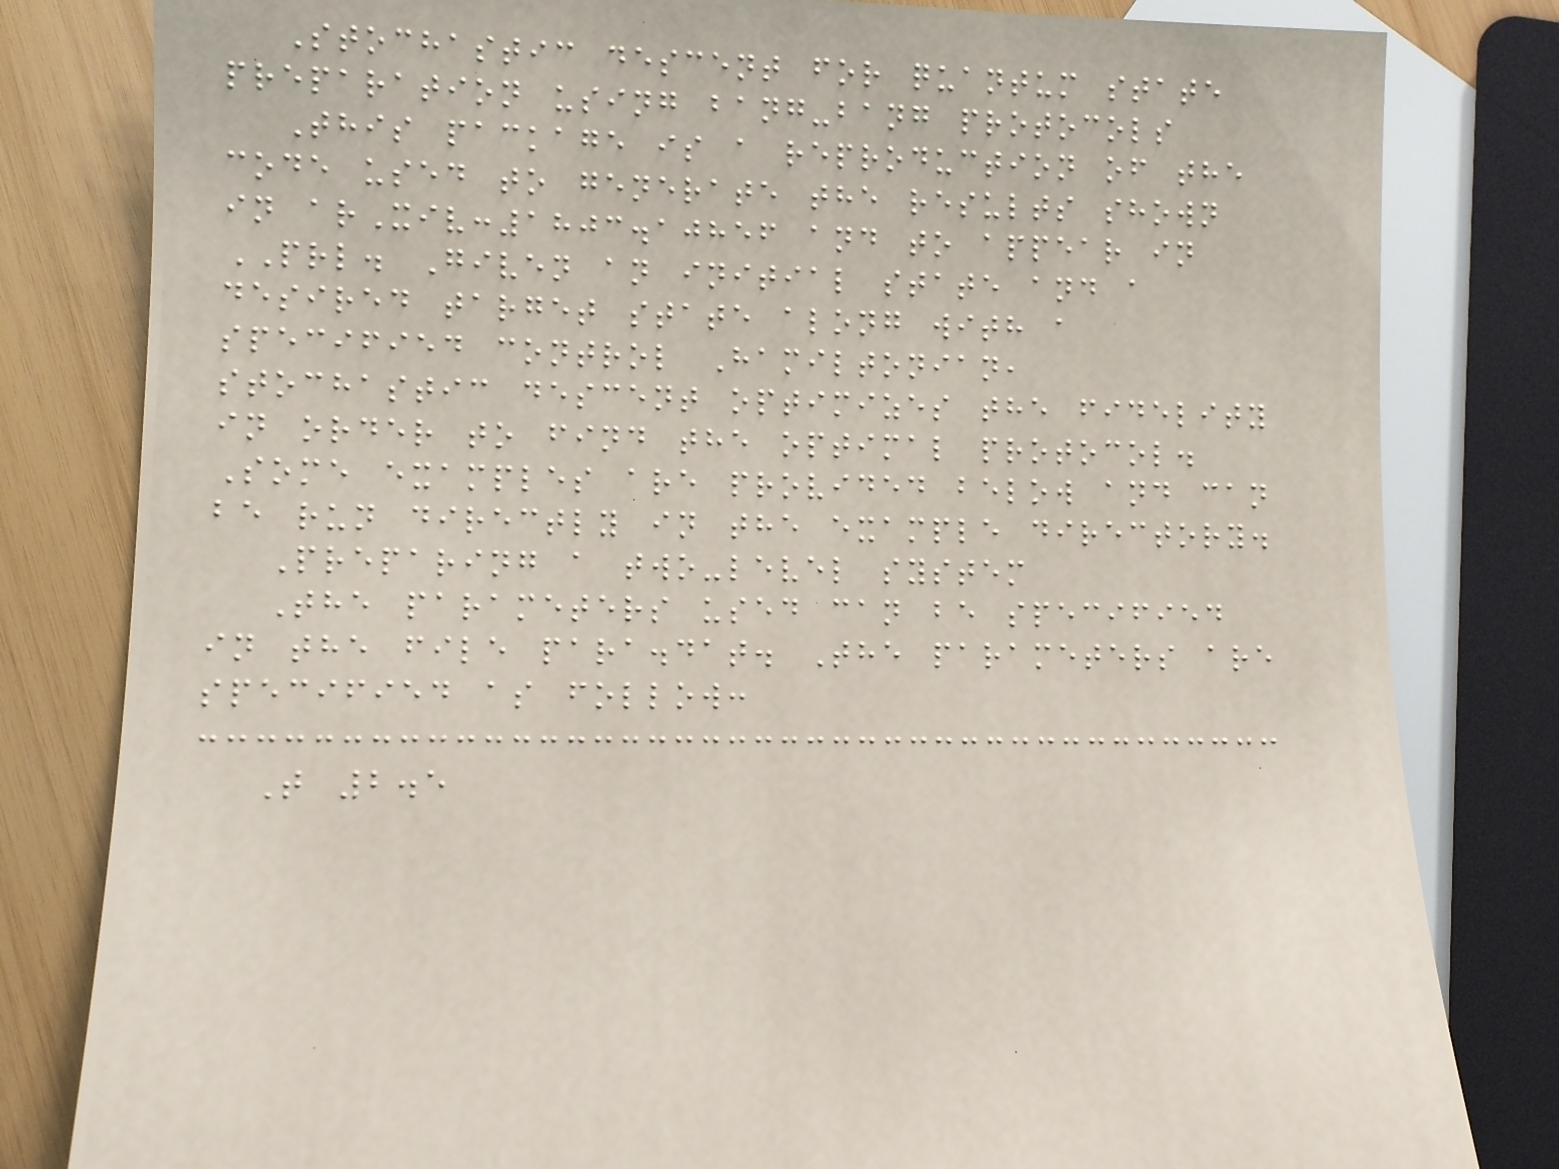Stochastic descent for quantum state
preparation using bang-bang protocols
This package is a reproduction of the
code used to generate the results shown
in arXiv:1803.10856 and to appear in
PRL. Given an initial state and a
desired target state along with a
specified control Hamiltonian,
stochastic descent optimizes the fidelity
in order to find the optimal protocol.
Some examples are provided below and can
be run directly in the example directory.
Preparing a two-level system
The parameters used can be specified
in the file para.dat. The parameters are
specified as follow:
T 2.5
